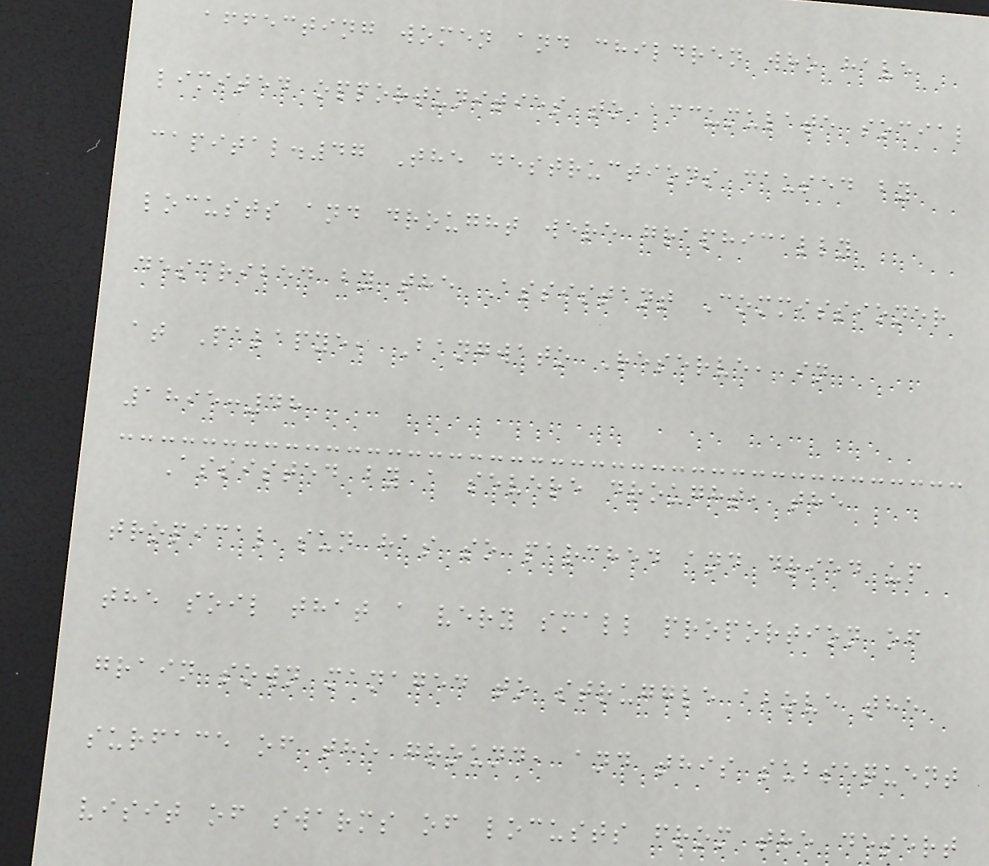affecting women and children who have
limited opportunities to accumulate social
capital.47 The destructions caused by
locusts and drought were graphically
described by the Assistant Commissioner
at Palapye, Bangwato Reserve, in
1895:48
Assisted by a severe drought, the
tropical sun has so parched and dried up
the soil that a very small proportion of
grain sown managed to struggle above the
surface of the ground, and this subsequent
visit of swarms of locusts from the desert
